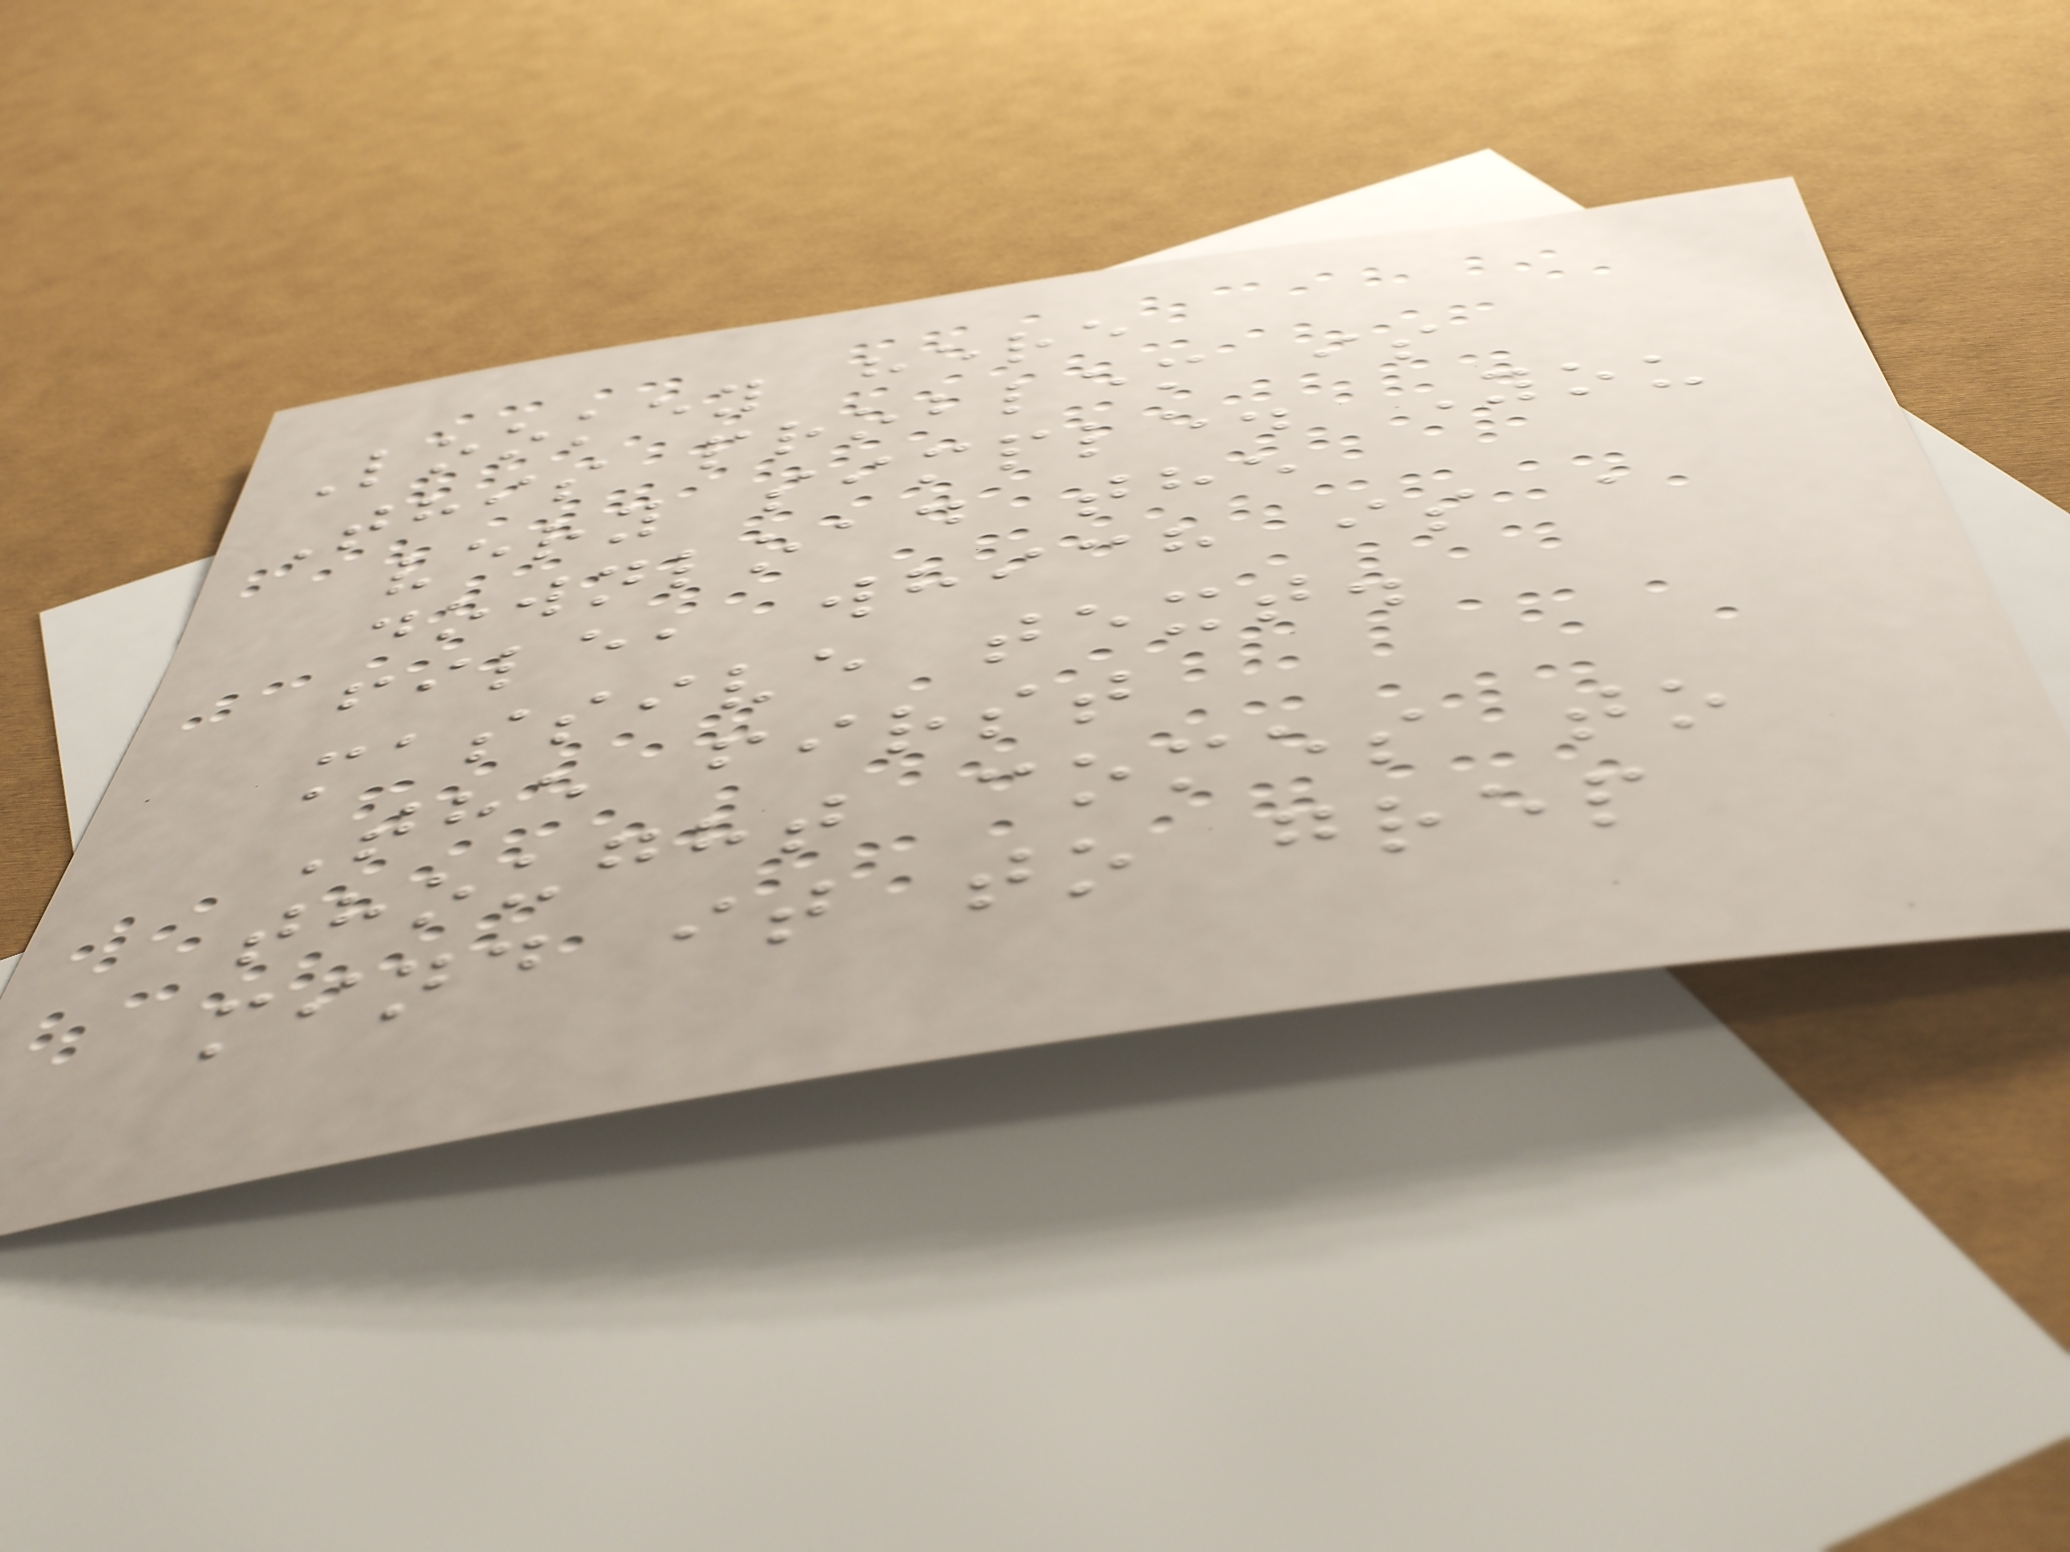Lookey here
This problem is
very simple. You
download the
file, which is a
massive text.
The first
thought comes to
mind it to grep
